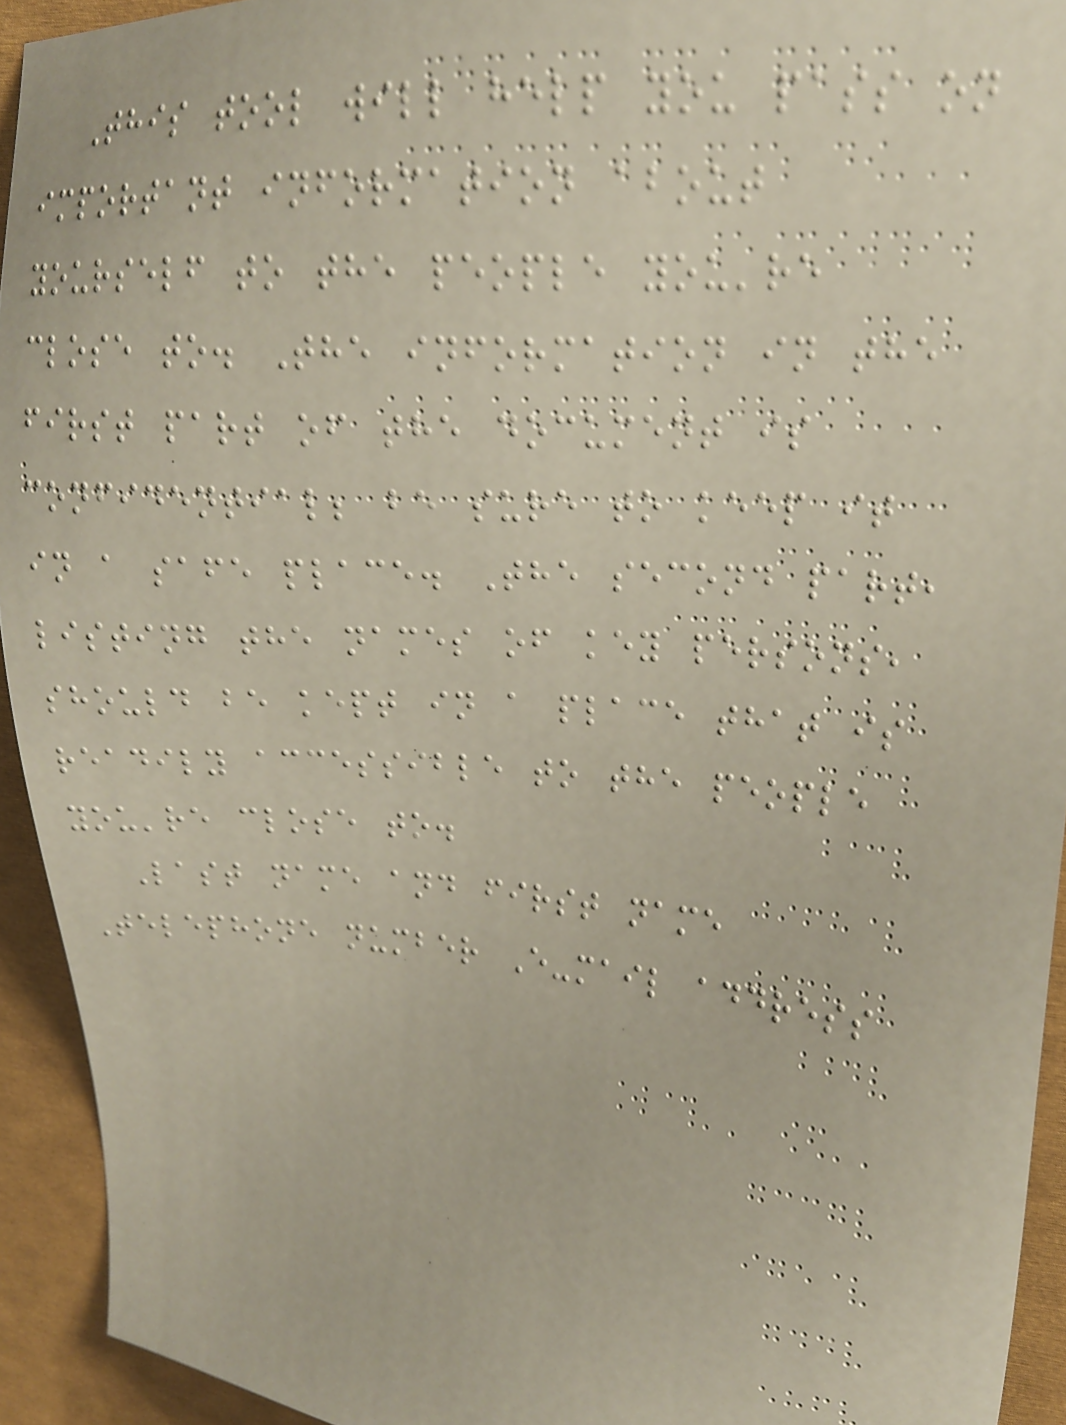This tool will help you pass on
important information about
yourself to the people you're
close to. The information in the
first part of the document is
confidential; be sure to keep it
in a safe place. The second part,
listing the names of key persons,
should be kept in a place that is
readily accessible to the people
you're close to.
Last name and first name
Telephone number E-mail address
